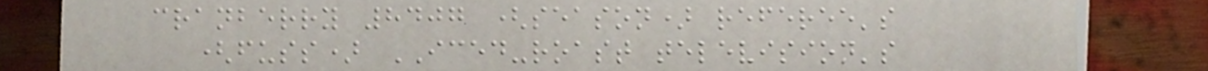cranberry 8407 (season) referee's
(fuss) ICED-roast television's
